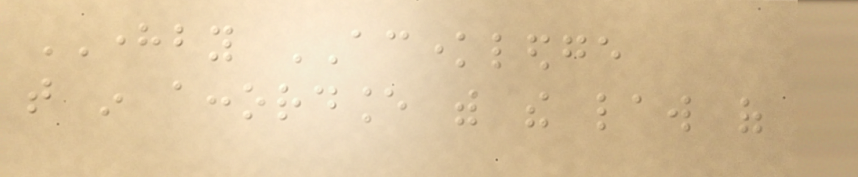HEREBY ACKNOWLEDGE
that in accordance with the law of
